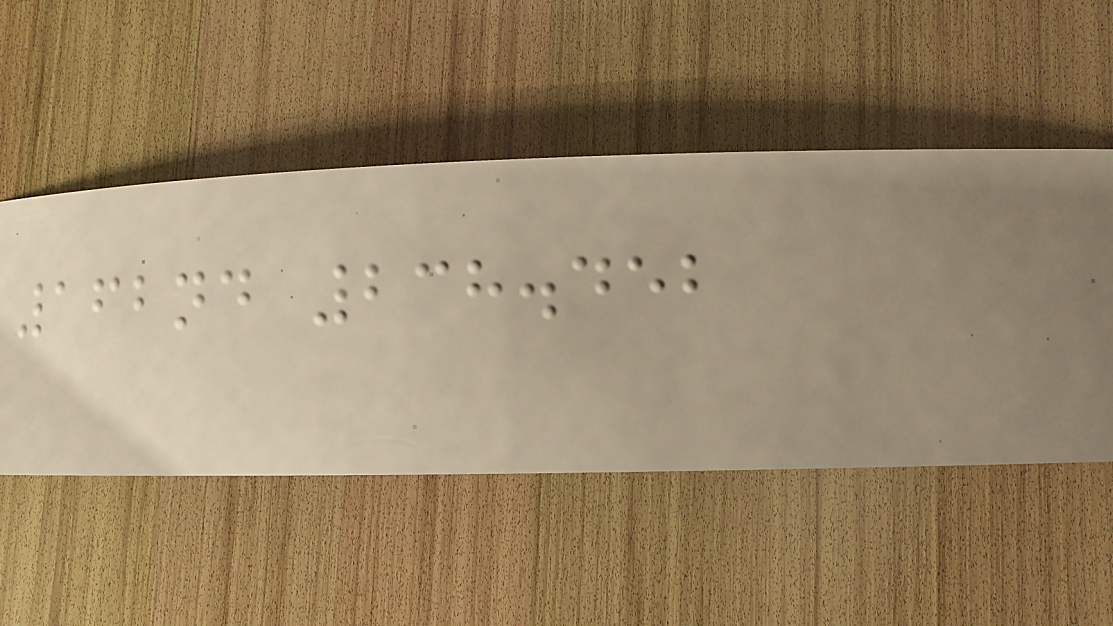162nd 238.452
